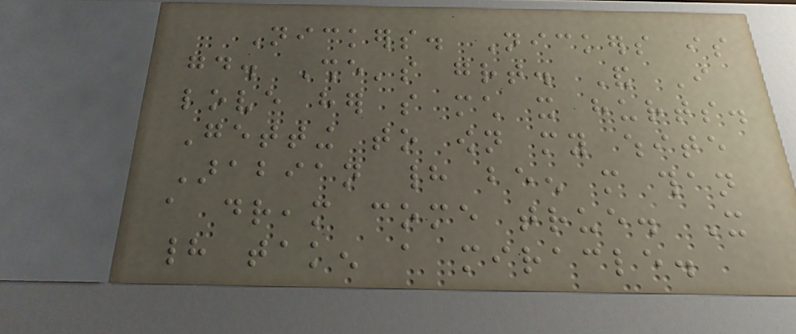Nickers. Nickers is
good. She's great. And I
love her so much it hurts.
Getting to own my white
Arabian had been more than
a dream come true. It
had taken a miracle.
